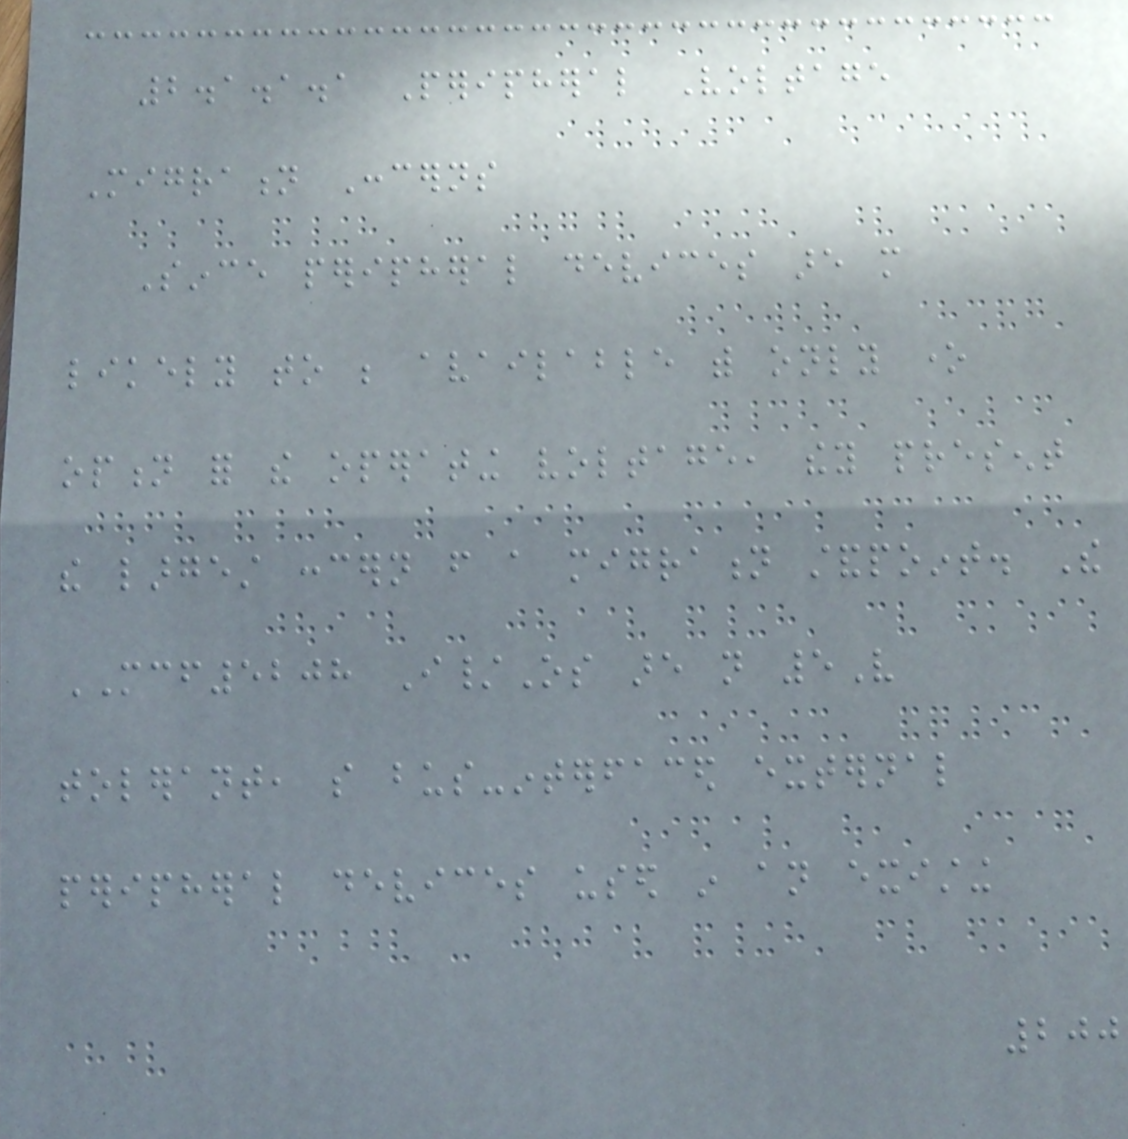2.1.1.1 Peripheral Voltage
Migration Concerns
Since peripheral devices are more
likely to be available with only one
option for the operating voltage, they present
the largest concern from a migration standpoint. The
MCF5208 I/Os are not 5V
tolerant, so bus-interfaced external
peripheral devices used in an existing
200
